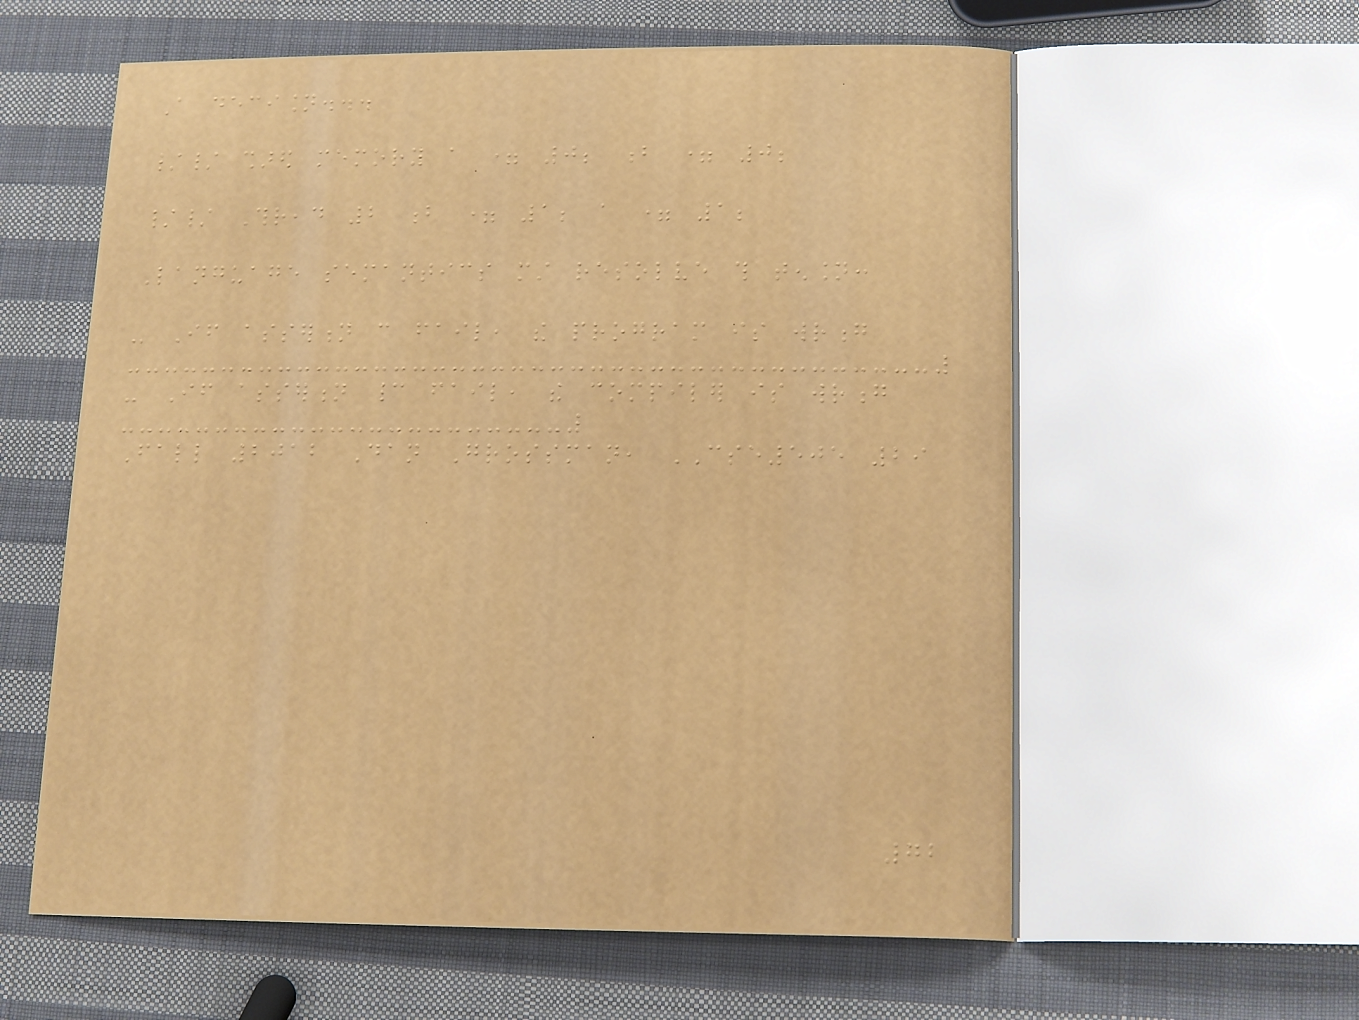A decision...
// shared memory a = 0; b = 0;
// Thread 2 b = 1; a = 1;
Language semantics must resolve this tension:
- If assertion can fail, the program is wrong
- If assertion cannot fail, the compiler is wrong
Fall 2012 Dan Grossman, CSE505 29
72
